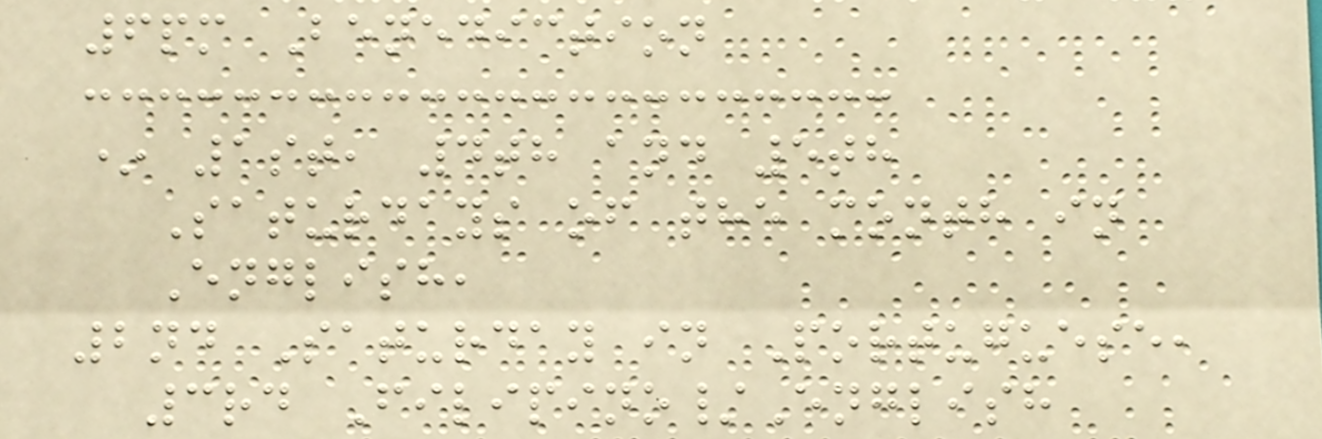6pm Benediction
* 1st, 4th and 5th
Saturdays of the month in
English,
2nd Saturday in Portuguese,
3rd Filipino/English
